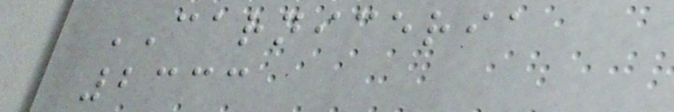CARNICERIA
2333
